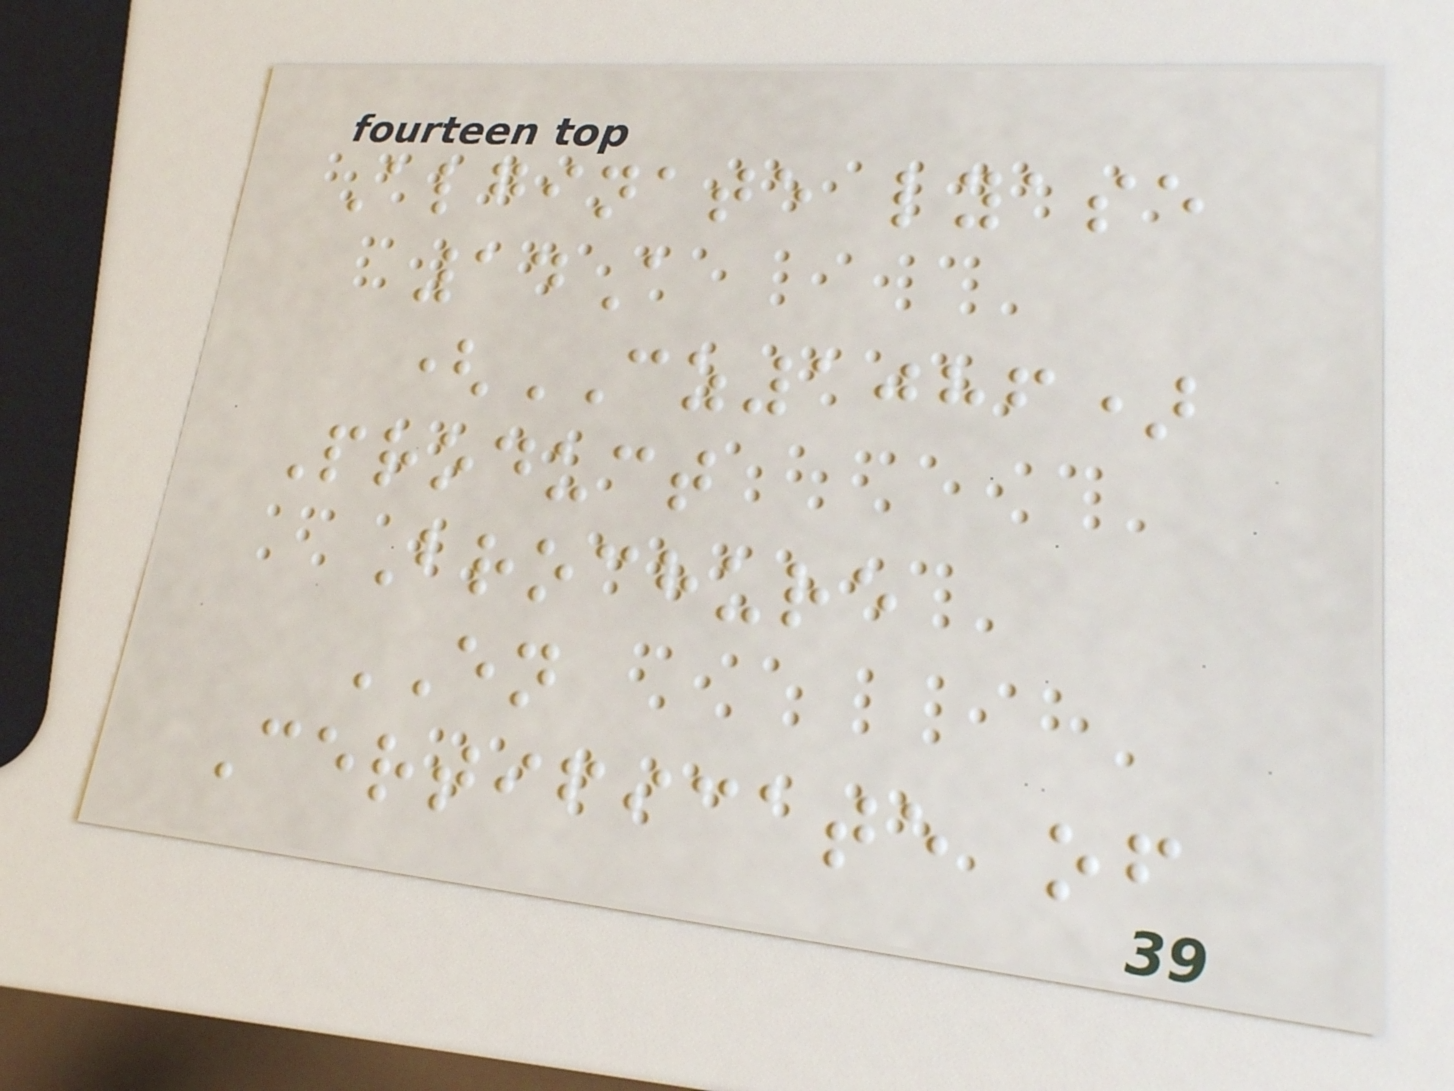Alginate lyase
14A
(CZ1086)
Product
Brochure
EN
Certificate of
